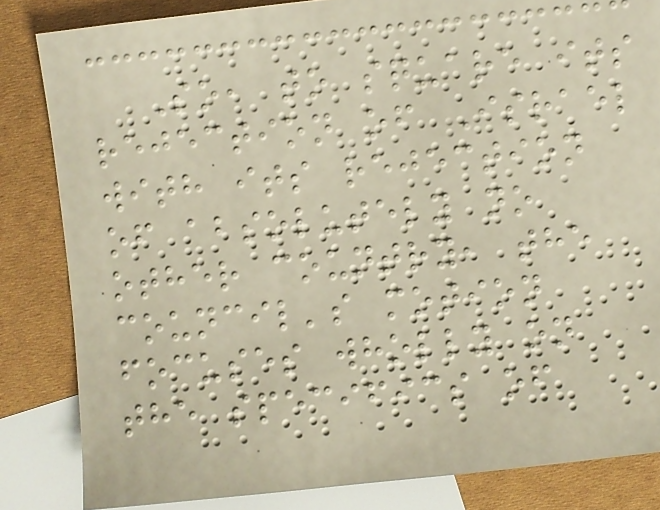So, to square its
rejection of Israel
with its rejection
of absolutely no
other country, the
council's motion
focuses wholly on
the specifics of
